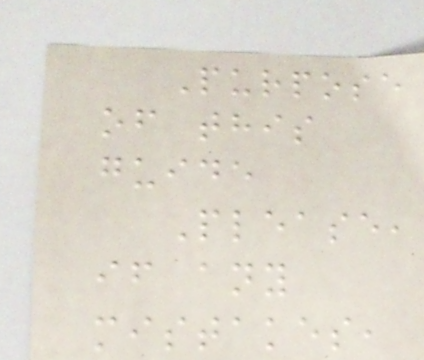Purpose
of this
guide
Please,
if any
mistakes,
